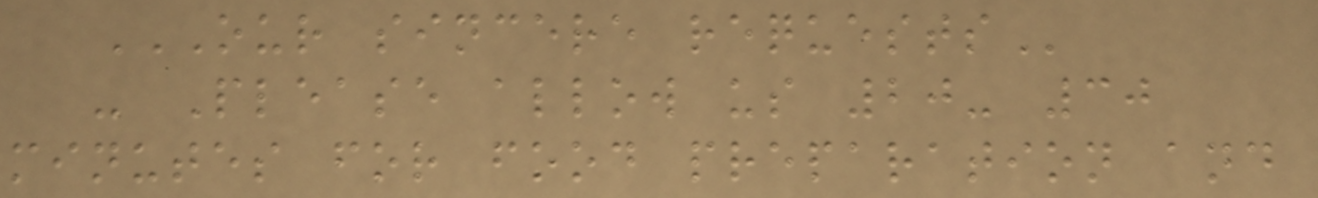OUR SINCERE REQUESTS
- Please allow us 20- 30
minutes for food preparation and
